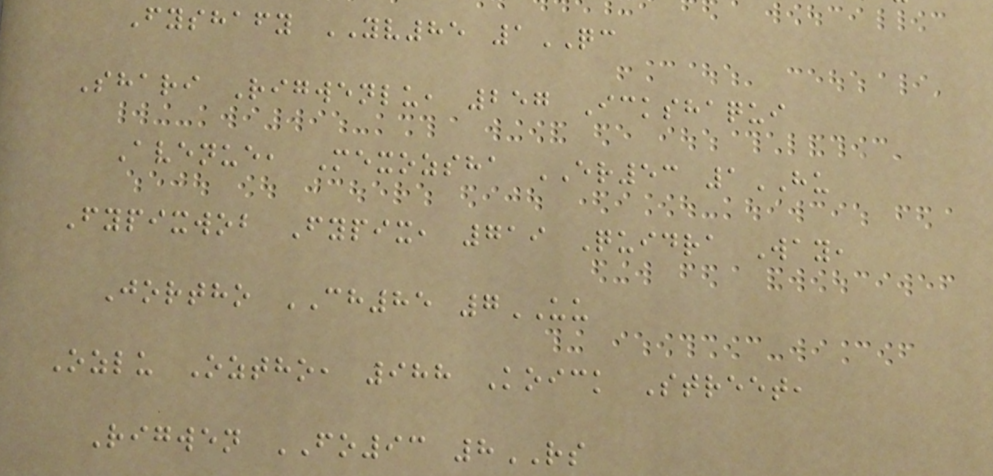Fyshafy YV85 1QC
Shari Rigwenlu, 257 Ickshaqui
Avenue, Mexozsha ER53 1HU
Fypixwob Fypix, 719 Quidra Way,
Jortho CH85 7UU
Ozlu Oztho, 988 Koick Street,
Rigwen FO93 8RS
